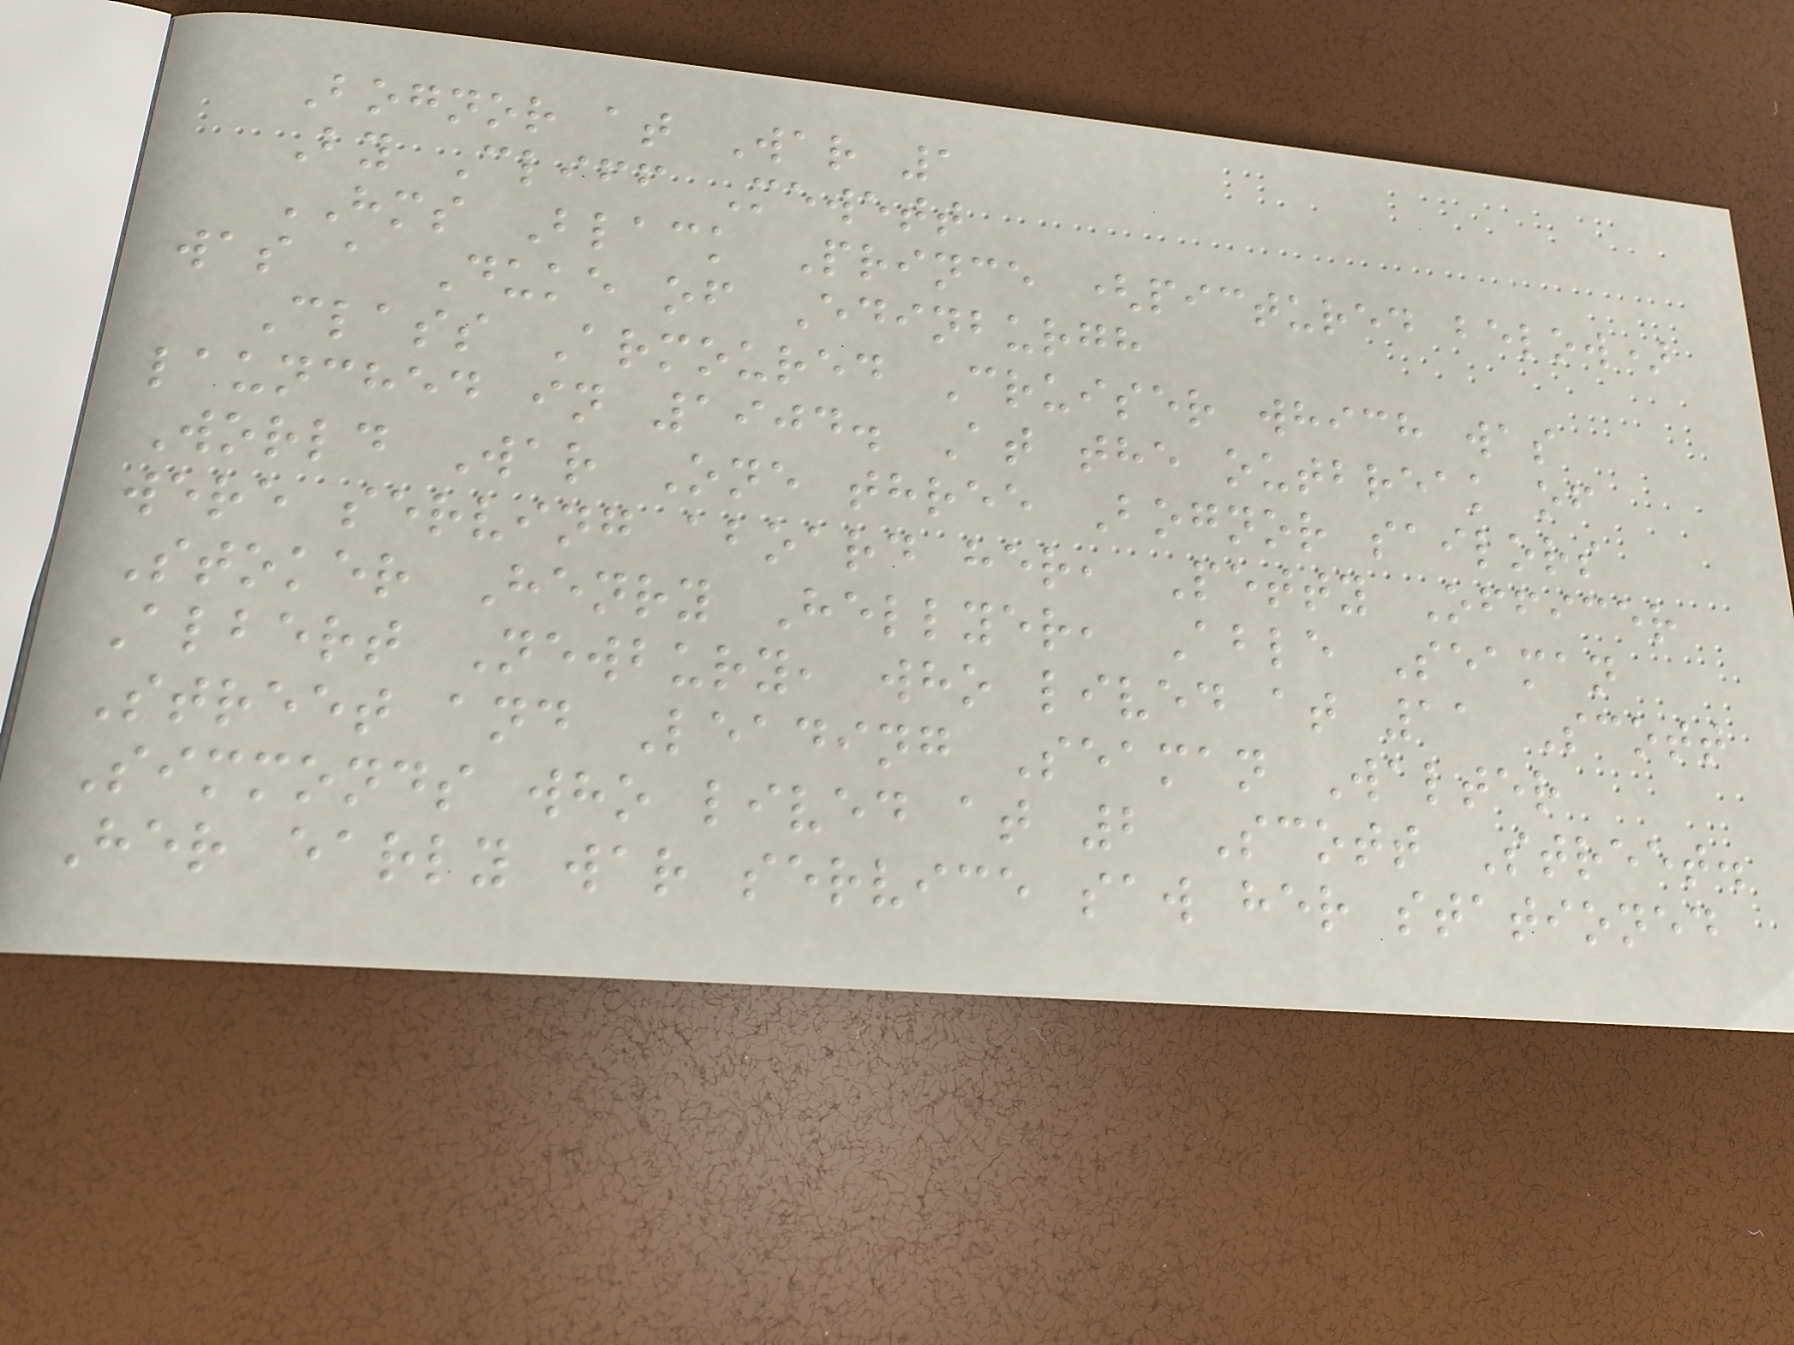Bognor at War 1
By Cliff Mewett
HMS Black Prince (pictured below)
was a Duke of Edinburgh
Class Armoured Cruiser which was
launched in 1904. At the outbreak of
World War One three Bognor sailors
were serving aboard her, Petty Officer
Stoker Henry Hellyer, Able Seaman
Albert Newbury, who lived at 11 Scott
Street and Leading Seaman Walter
Simmonds who lived at 2 Scott Street.
Her early war service saw her stationed
